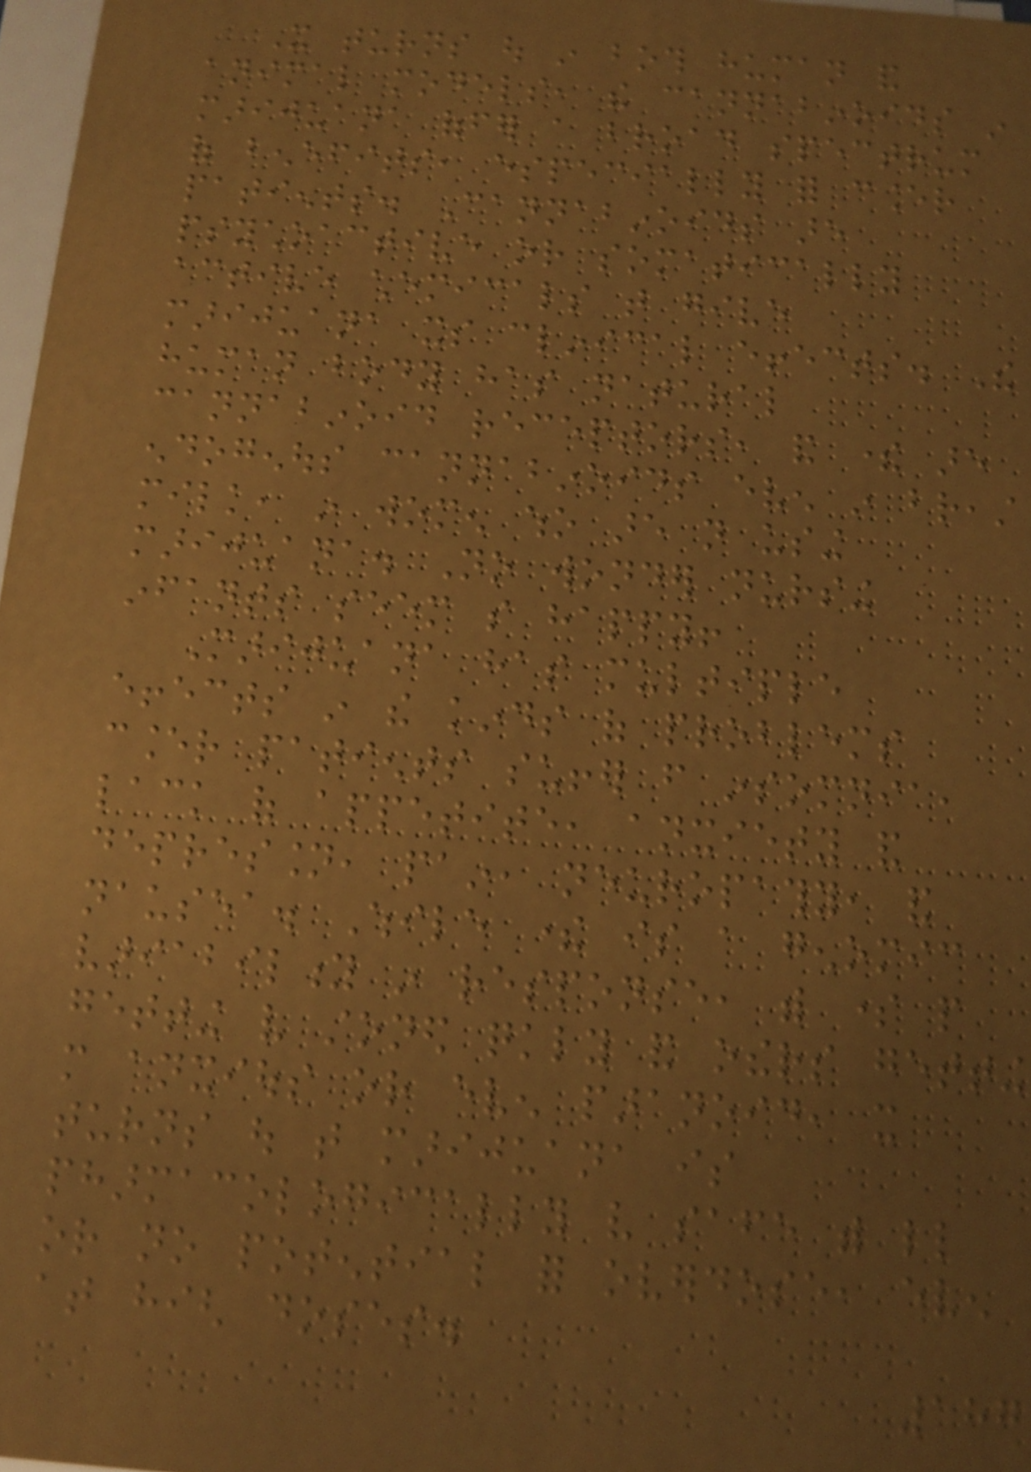It turns out in both human and
animal models, the cannabinoids in
marijuana offer a broad spectrum
of benefits, especially for cancer
patients. Cannabinoids are
psychoactive or somatically
active chemicals that give
marijuana its clinical effects. The
human body has natural
cannabinoid receptors, and there are
endogenous cannabinoids even in breast
milk, in women who are not using
marijuana. No wonder nursing
infants seem so happy!
Marijuana has multiple
effects in the kinds of problems
cancer patients suffer from insomnia,
lack of appetite, anxiety and
depression, pain, neuropathy, and
nausea. While there is a genomic
variability in response, with some people
getting very stoned quickly and others getting
more anxious or even paranoid, it
turns out that marijuana is
pharmacologically very safe with little
or no potential for overdose, even
at high doses.
187
